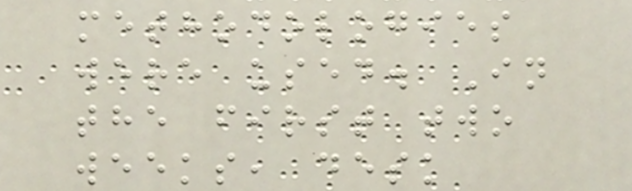methodologies
were used. In
the first two
weeks, desk
